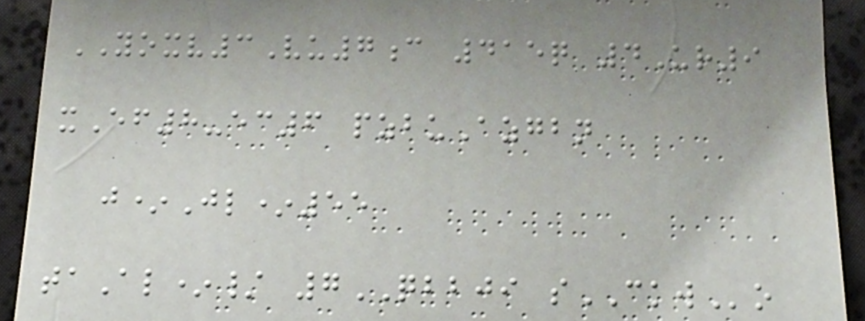YOXV3Vu7c 415q 4Ur9
xEf8-ec6 pzbuAzgbn
j*Jl*55
taAl*/ 7QBBJI sCKWo
